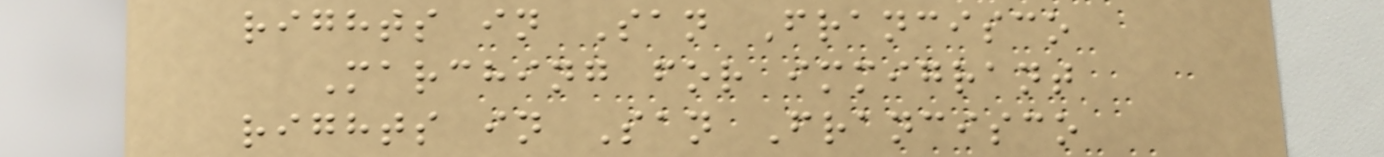rights in San Francisco
Marching for immigrant
rights in San Francisco
